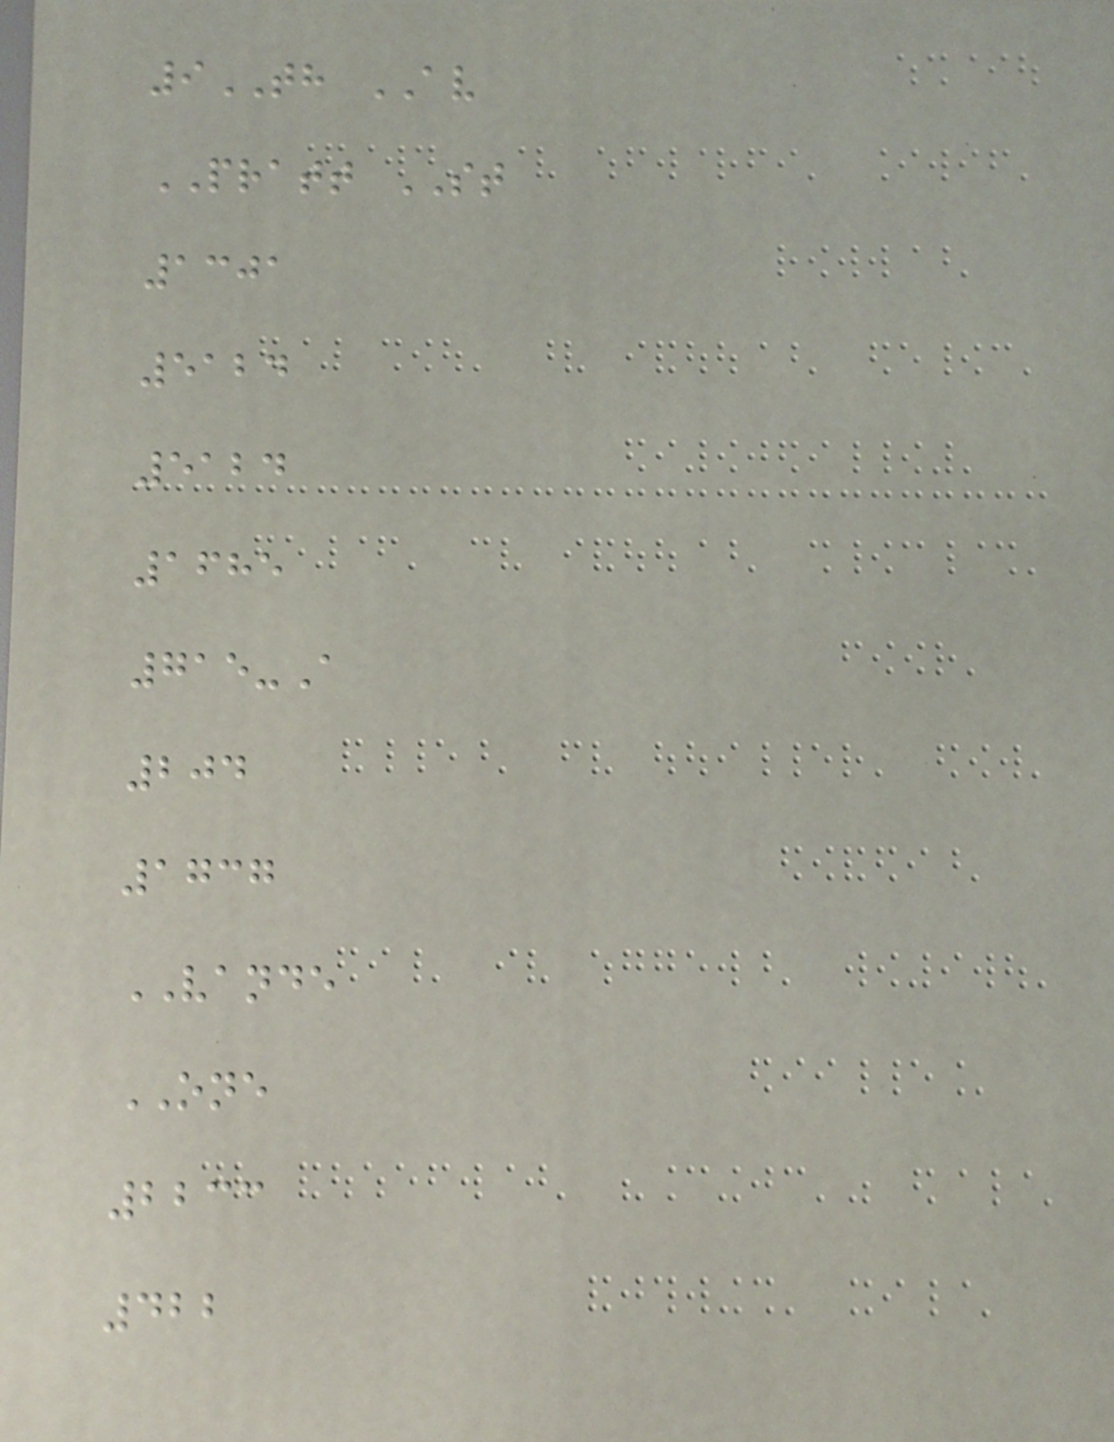9TH AV
PRATT ST
1301
5124
5124
1685
715-A
204
1737
VANDE
ONE
2233
422
